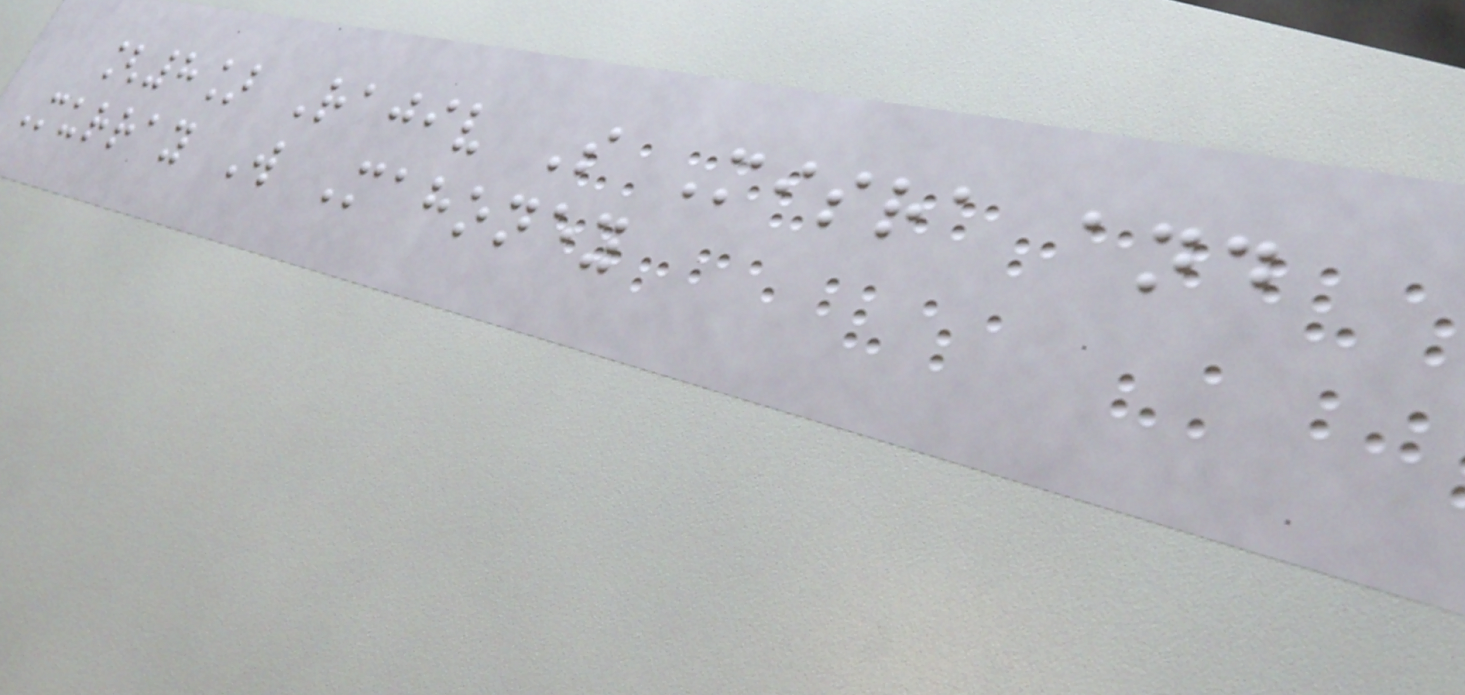[8] Rajiv S Misra and
Murray W Mahoney
